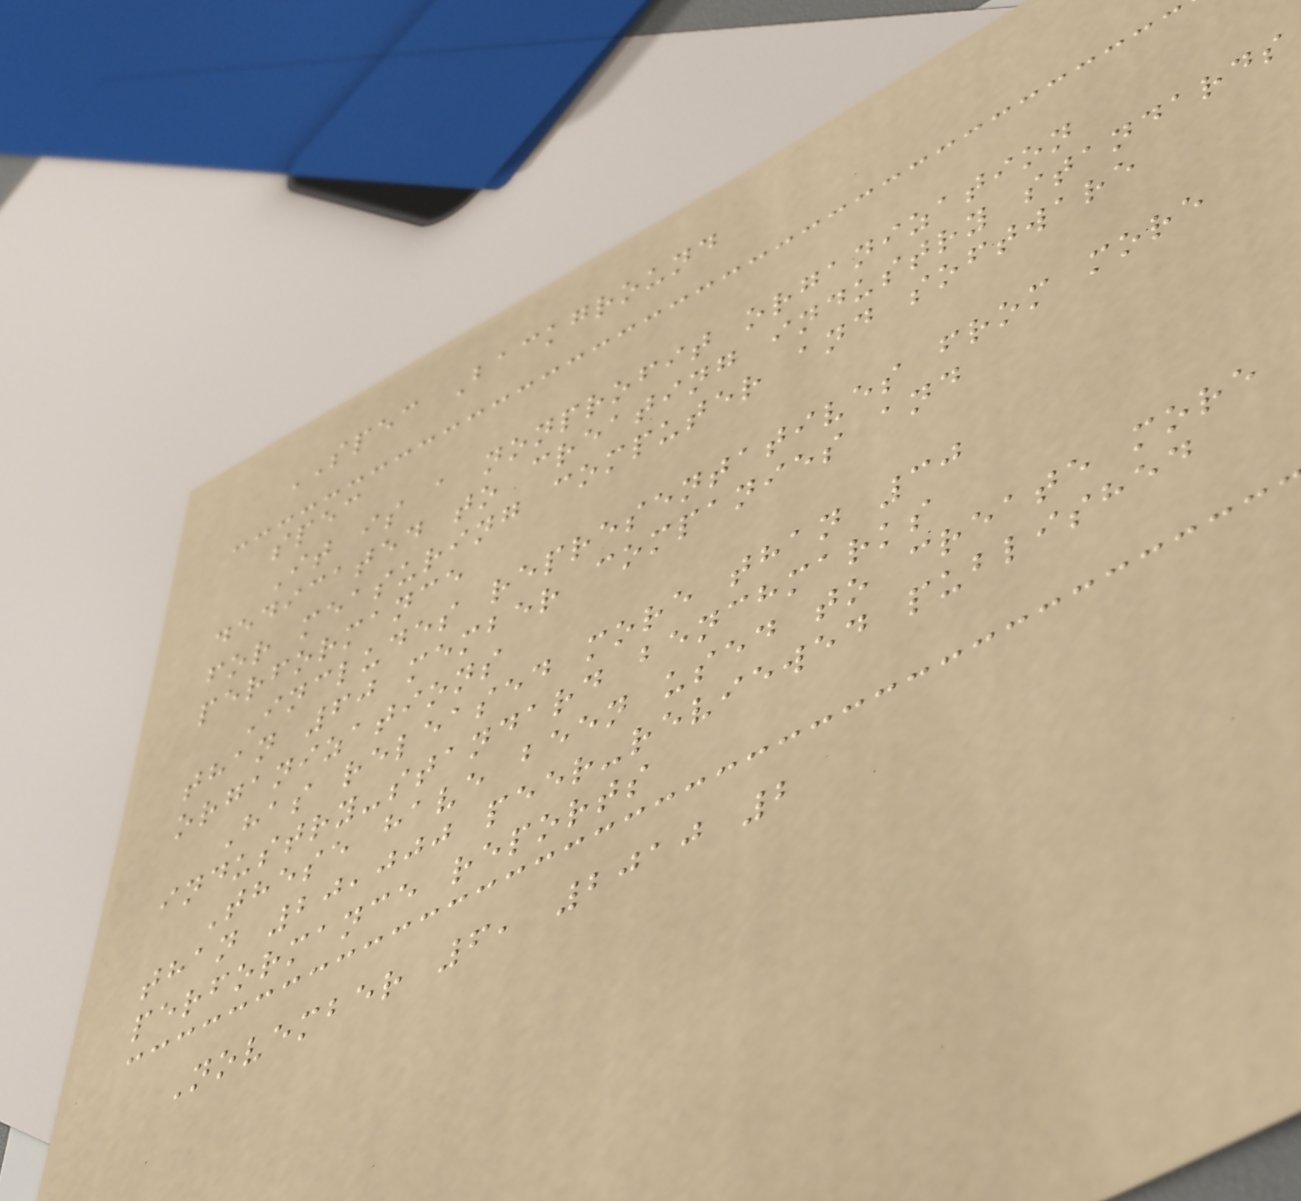SPEC Background
spec
It is a nonprofit organization
dedicated to creating industry standards
for measuring computer and software
performance
Includes representatives from more
than 60 member companies and
organizations
Has released more than 30
industry-standard benchmarks
These have been used to create more
than 20,000 peer-reviewed published
performance reports
November 6, 2010 2
